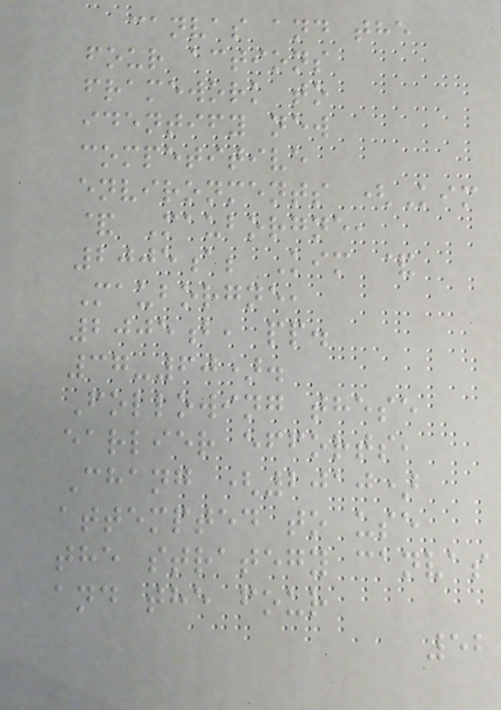canvas and the
four actions
framework to
identify new
competitive
environments (Kim
& Mauborgne,
2005a; Kim &
Mauborgne,
2005b, pp.
37-60).
Following these
earlier efforts,
Chang (2010)
attempted to use
the strategy canvas
and the four
52
